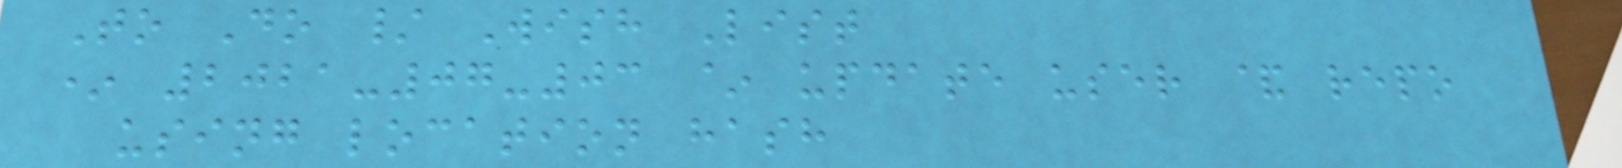To Do / Wish List
* 2021-07-03 ~ update user & repo
using location hash
